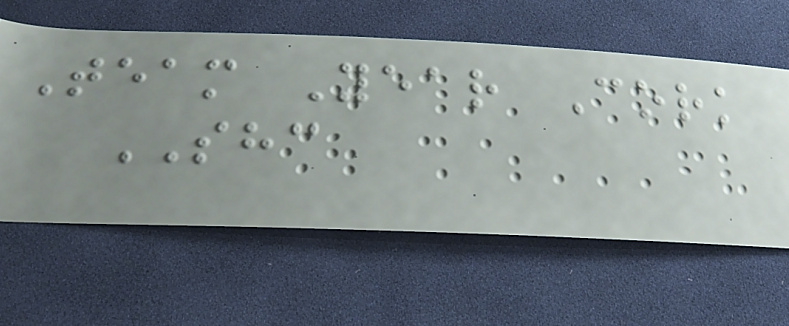Team Year Cork
SHC
